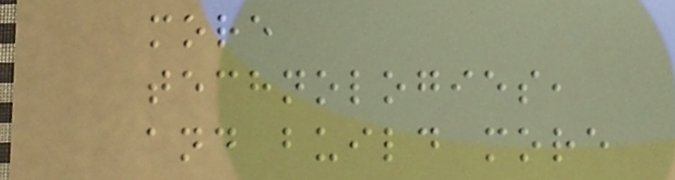more
technologies,
and build more
